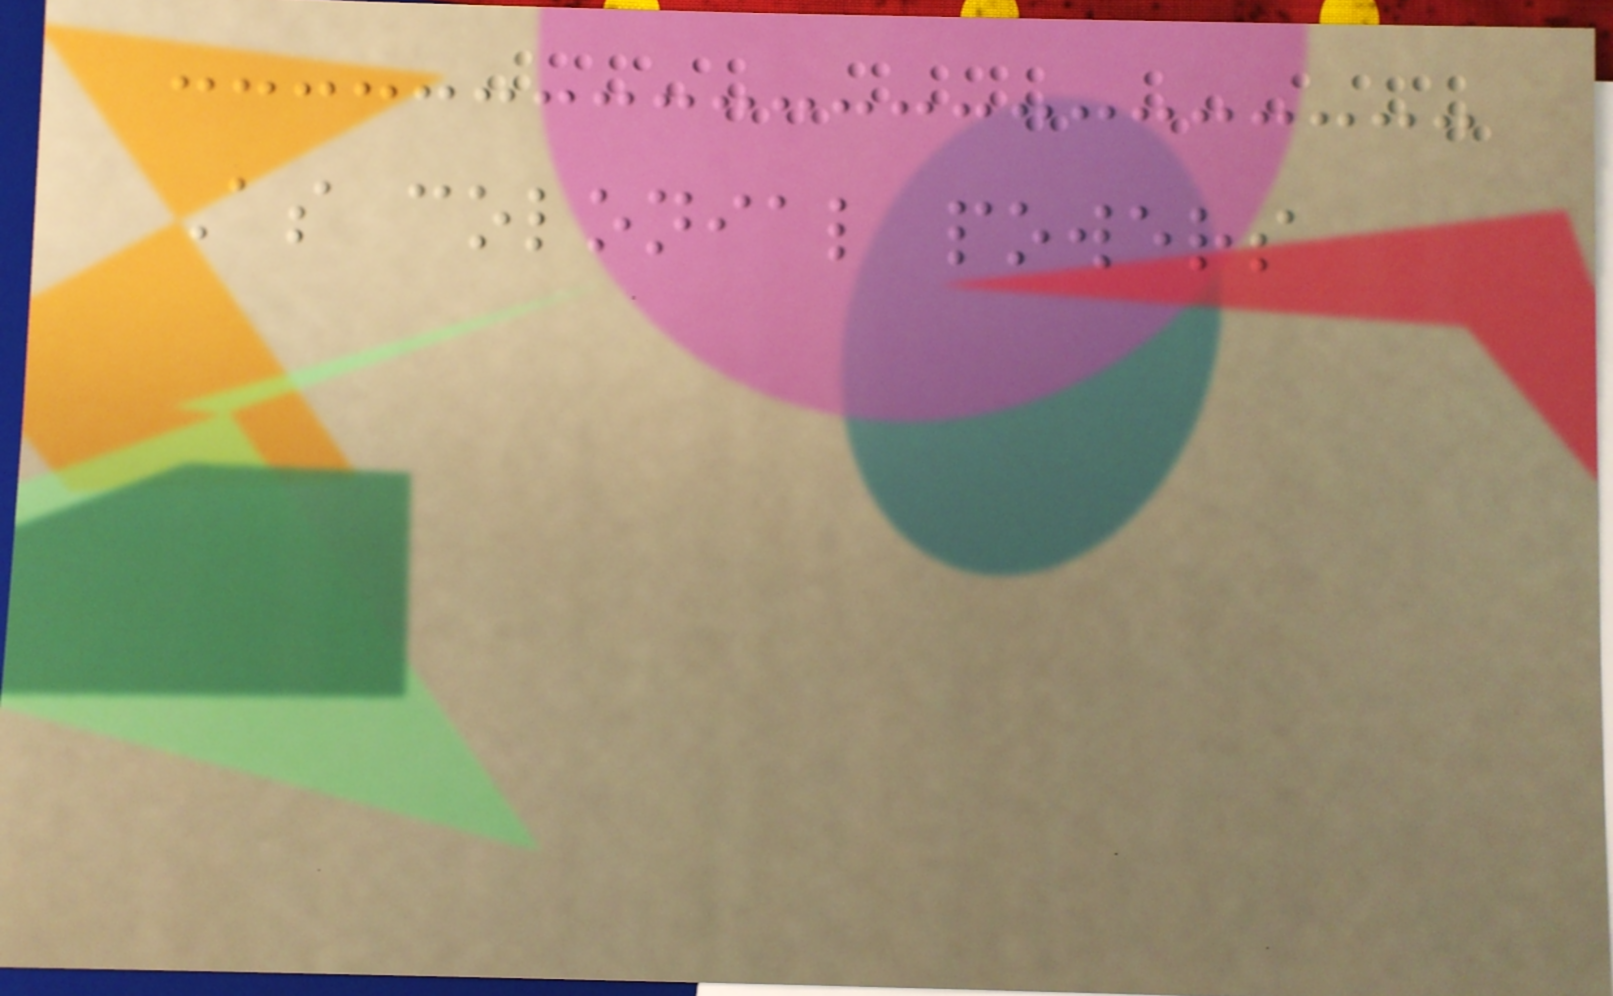As colonial powers
